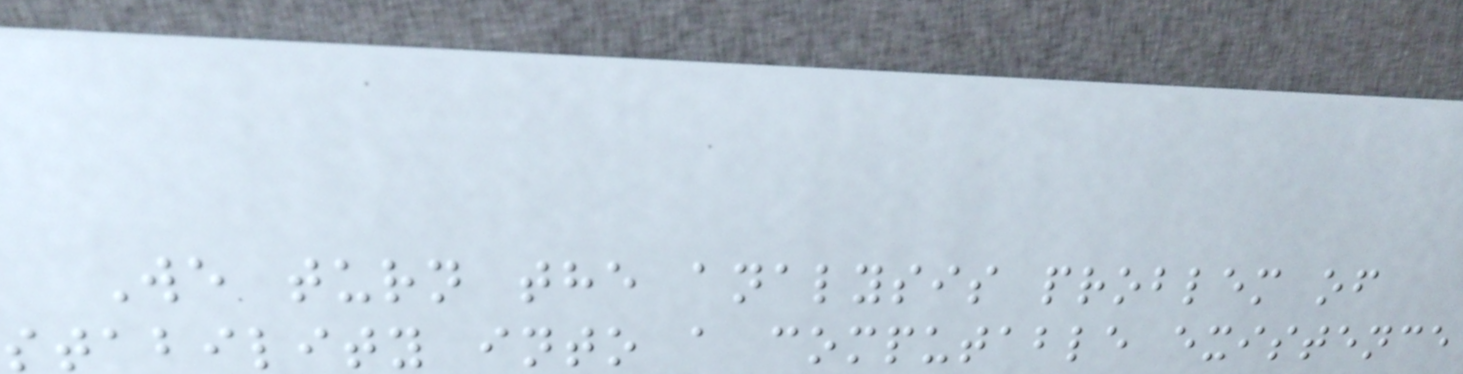We turn the analysis problem of
stability into a computable existence
